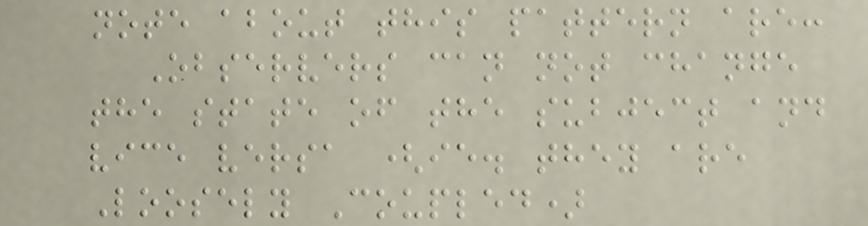note about this pattern are:
Observers can not change
the state of the subject and
vice versa (ie. they are
Loosely Coupled)
